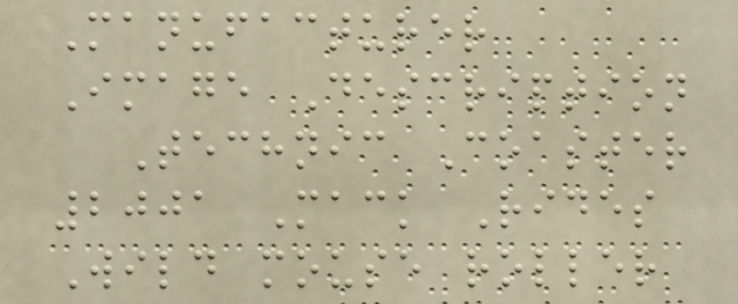Manufacturer
Image Description
Technic Coaster
2001 Mack Rides
Wild mouse roller
